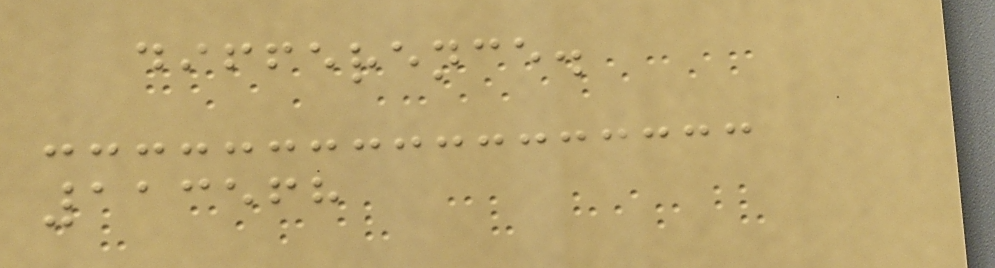difference.
113568
